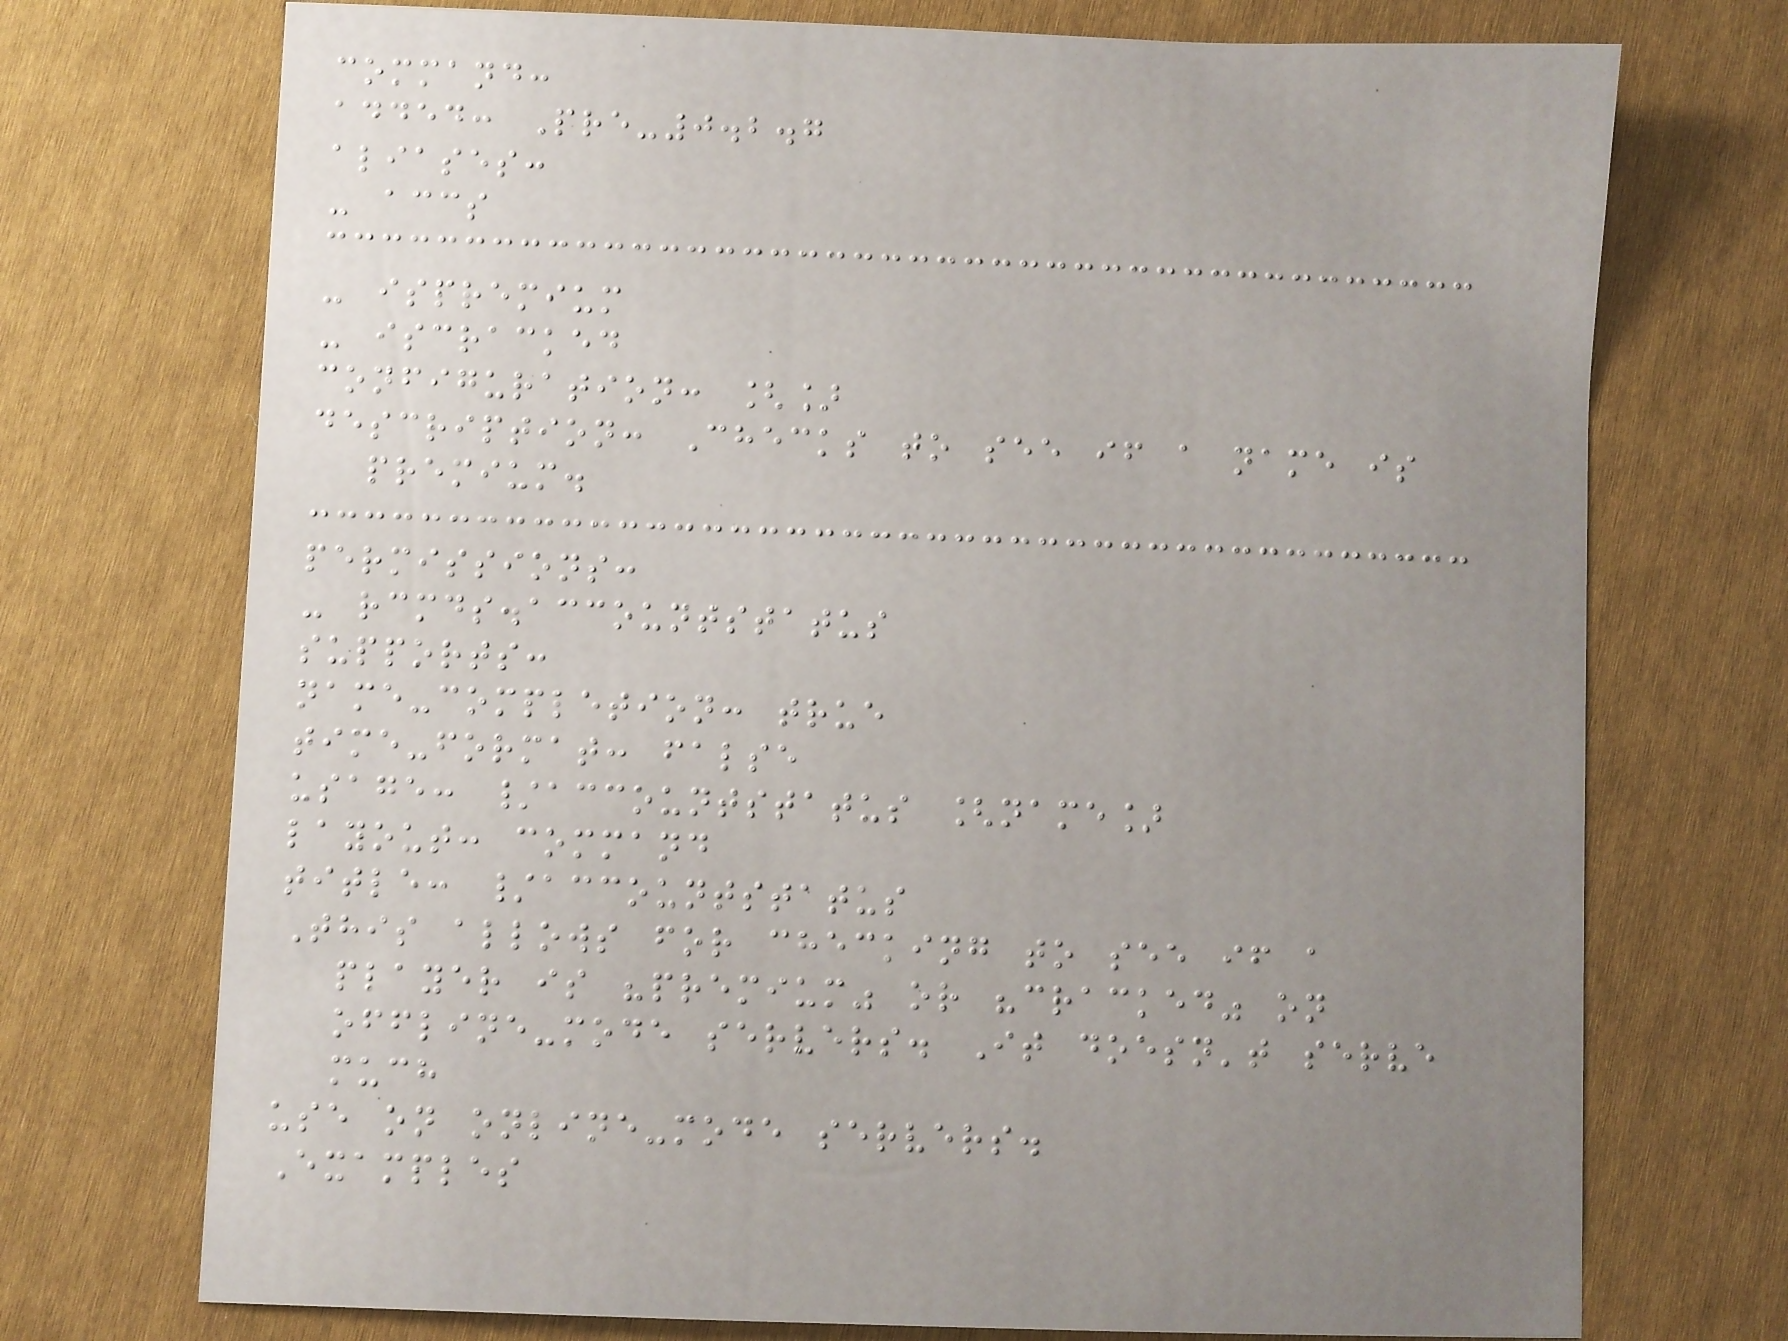command:
added: Pre-0.2.7
aliases:
- accs
- ispremium
- iscracked
configuration: []
description: Checks to see if a name is
premium.
permissions:
- rcmds.accountstatus
supports:
name-completion: true
time-format: false
usage: /accountstatus [name]
layout: command
title: /accountstatus
This allows for checking to see if a
player is "premium" or "cracked" on
offline-mode servers. It doesn't serve
much
use on online-mode servers.
Examples
